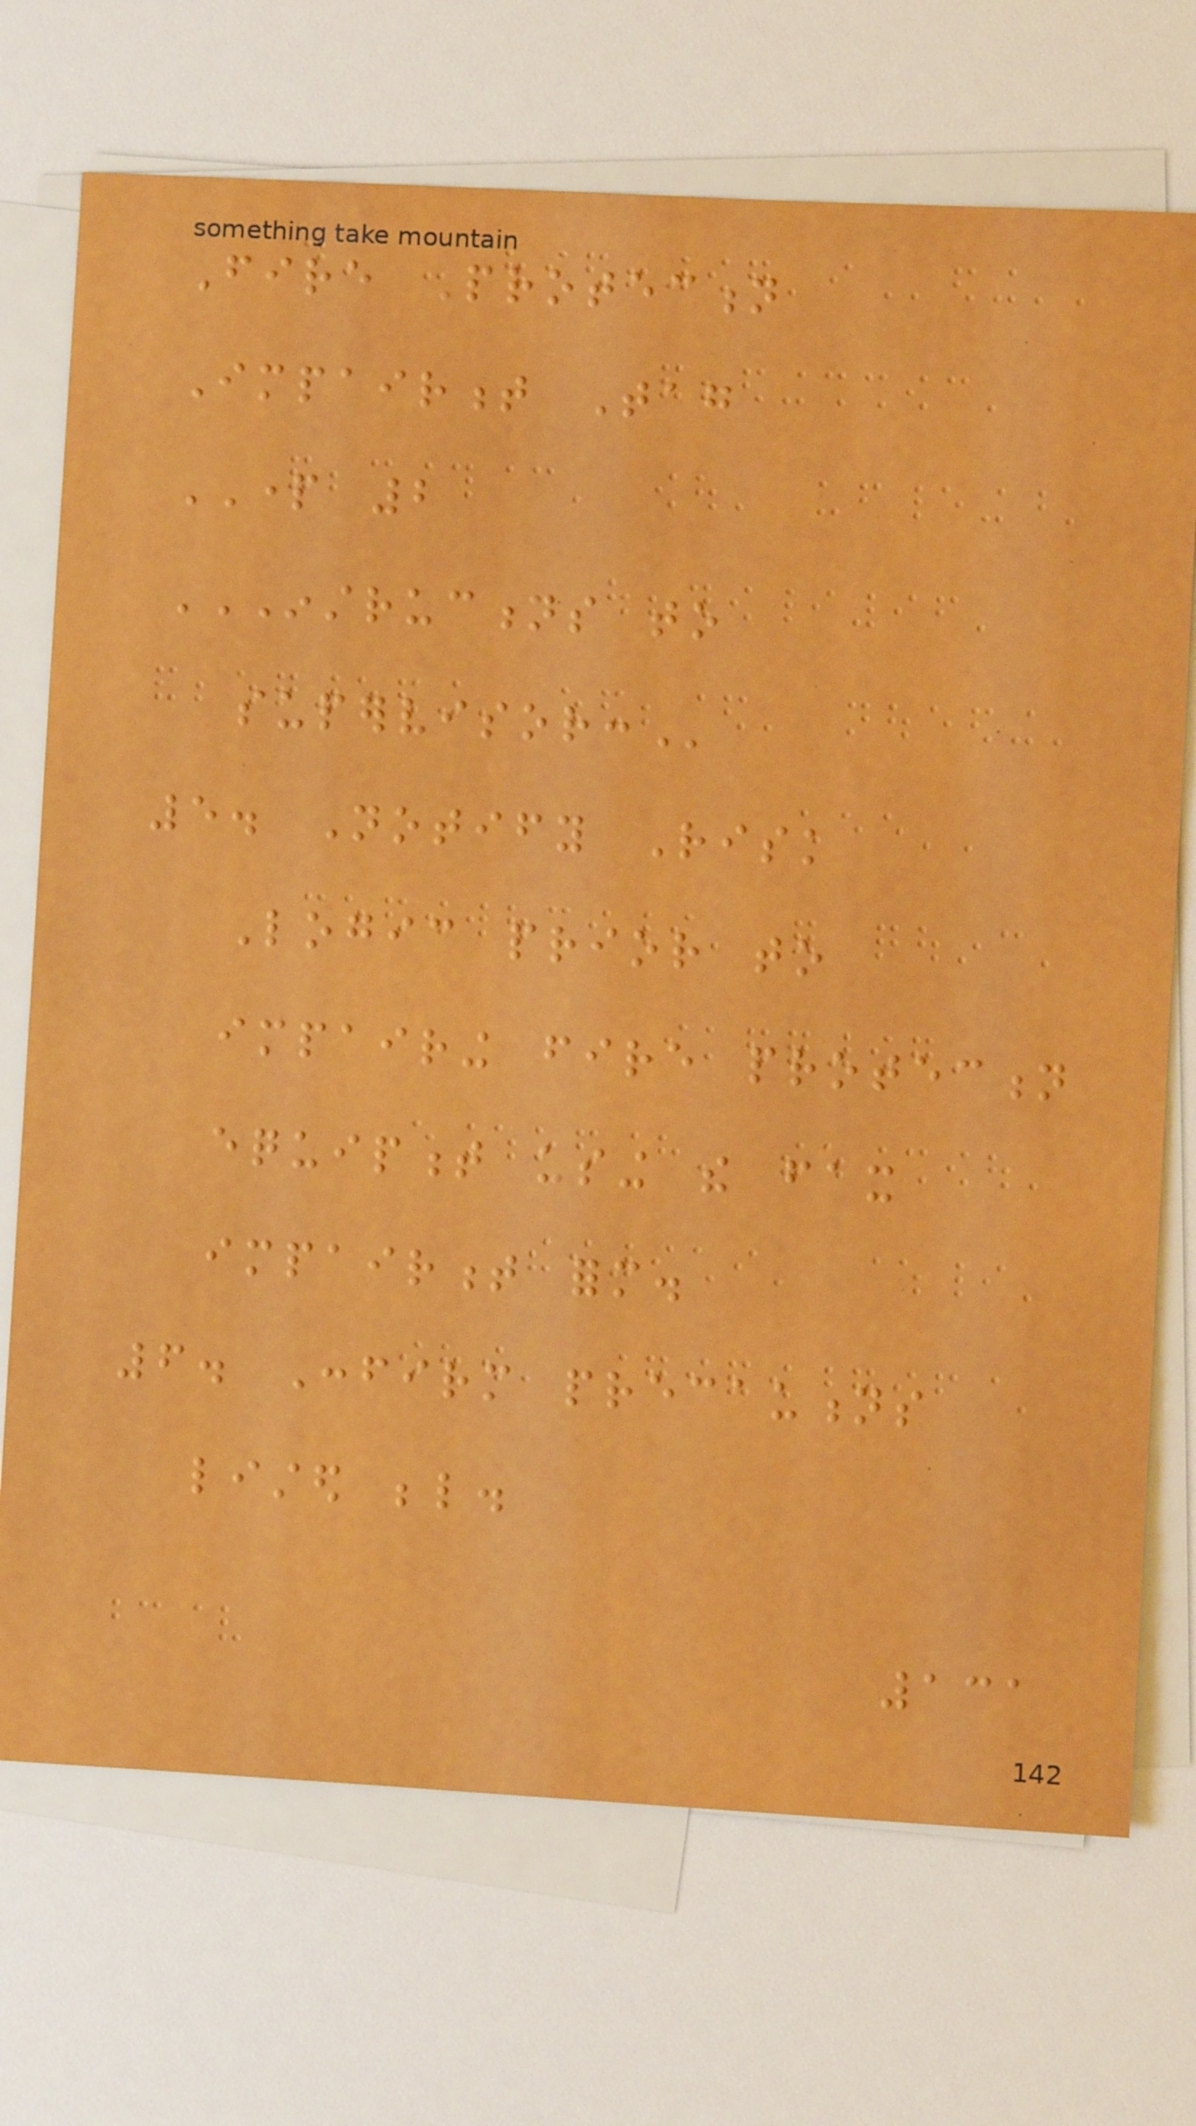Fire Protection
Impairment Tag
PART 2
INSTRUCTIONS TO
SUPERVISOR:
5. Notify Risk
Logic prior to
impairing fire protection
equipment using the fax
impairment form.
6. Confirm precautions
listed below.
131
